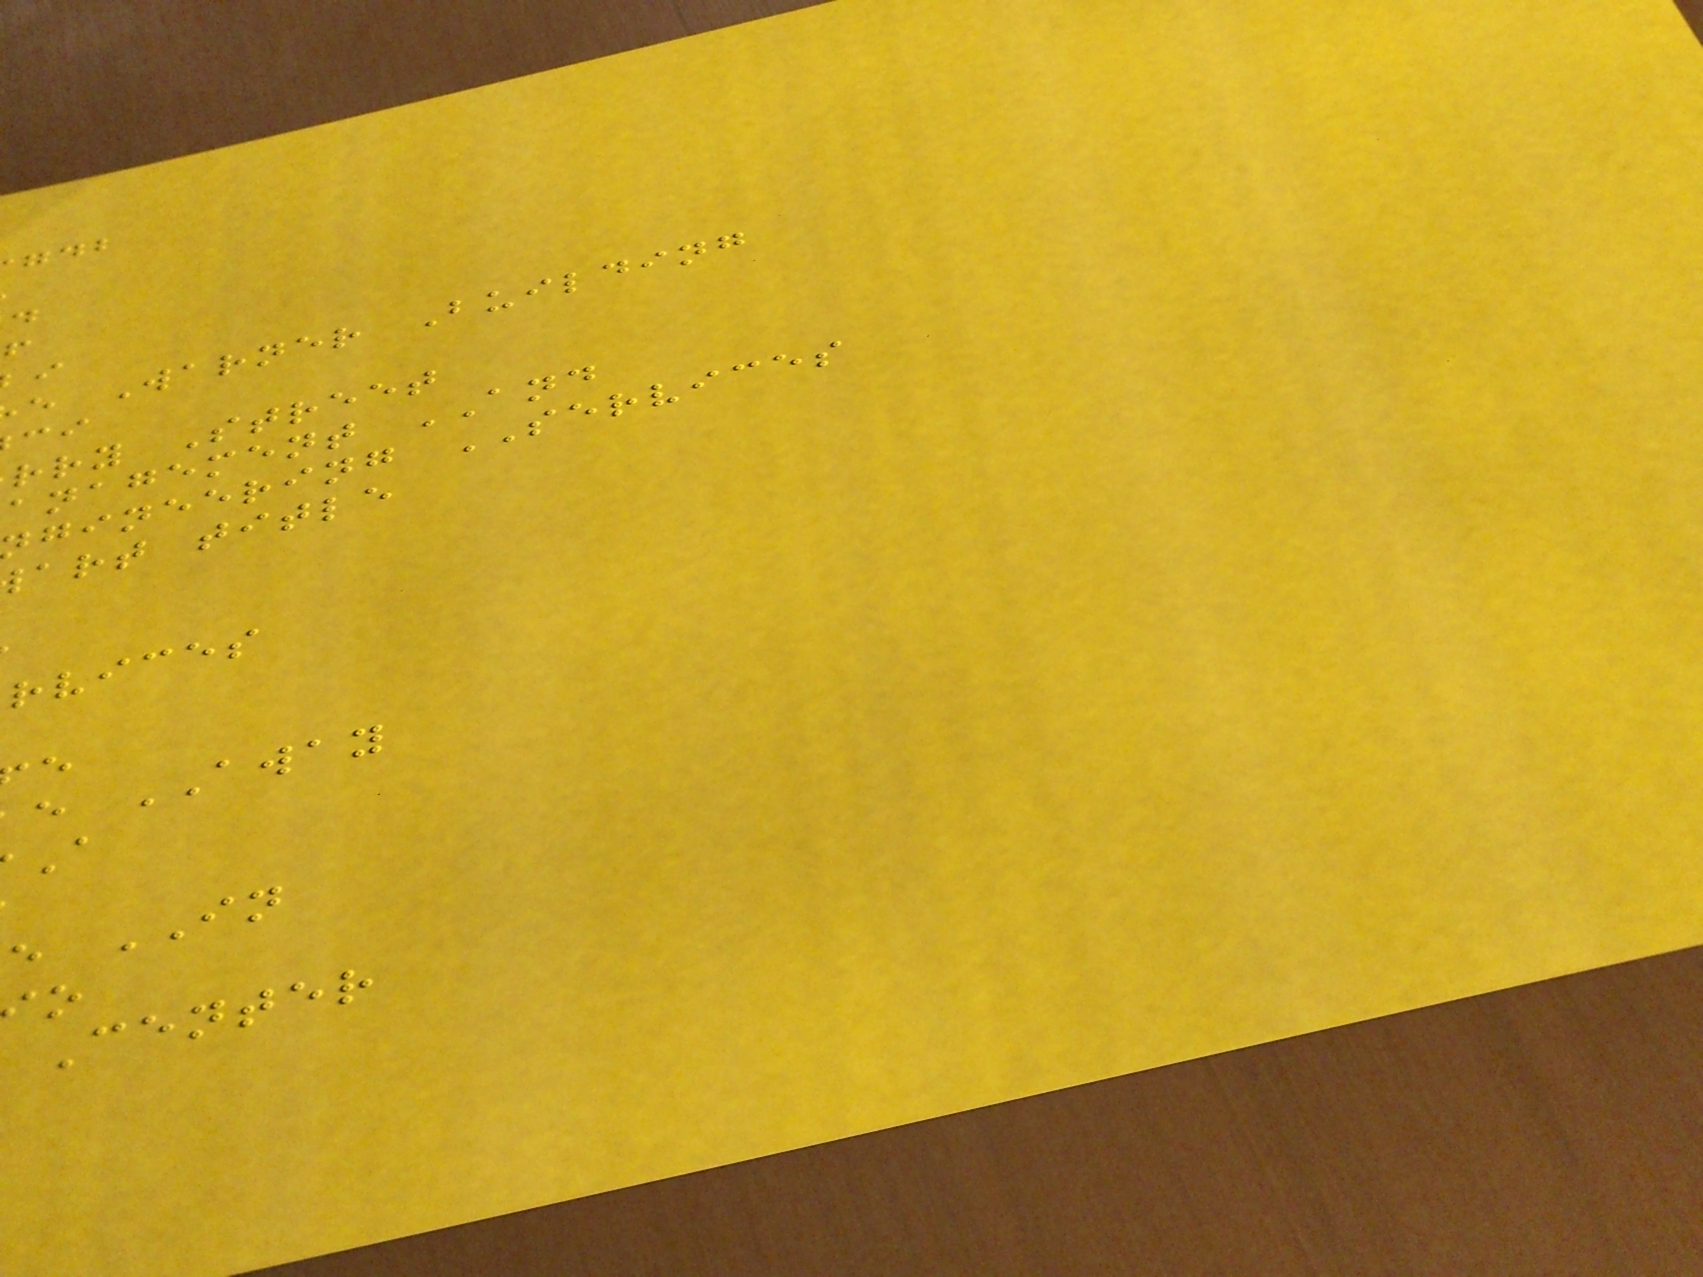e Warner Building
rry Street
anagement AND
gineering SERVICES
art title
rvices
e AWAY
e IN
Center
